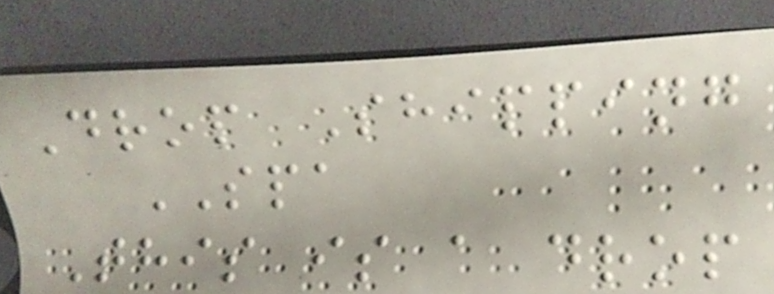Drop Shipping
SPA
This is a drop
